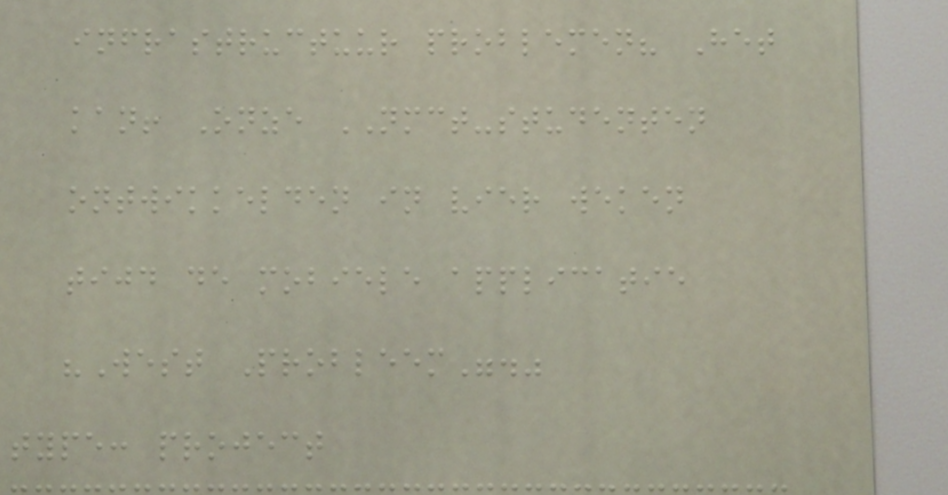infrastructuur problemen? Het
kan! Onze NMCT-studenten
ontwikkelden in vier weken
tijd de mobiele applicatie
"West Probleem"."
type: project
